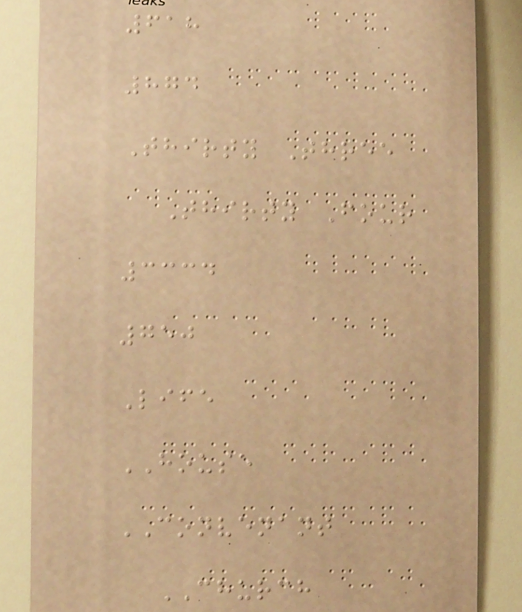618
874
Thirty Three
Thirty Four
3334
750
Life
HOUSE
CONVENANT
CHURCH
